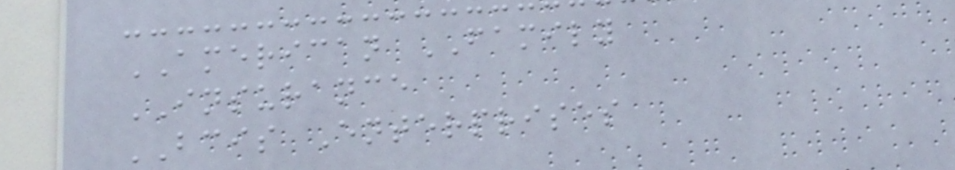AMERICAN FAMILY
INSURANCE
BCIS Enterprises
